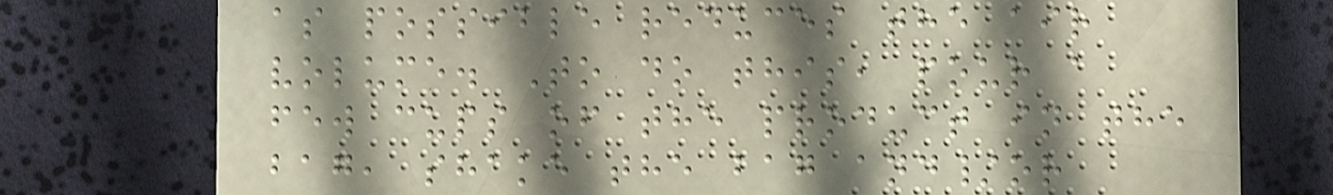as possible reduces the air
volume. To do this, pour a
few cups of the product in the
bag, shake the bag and/or
